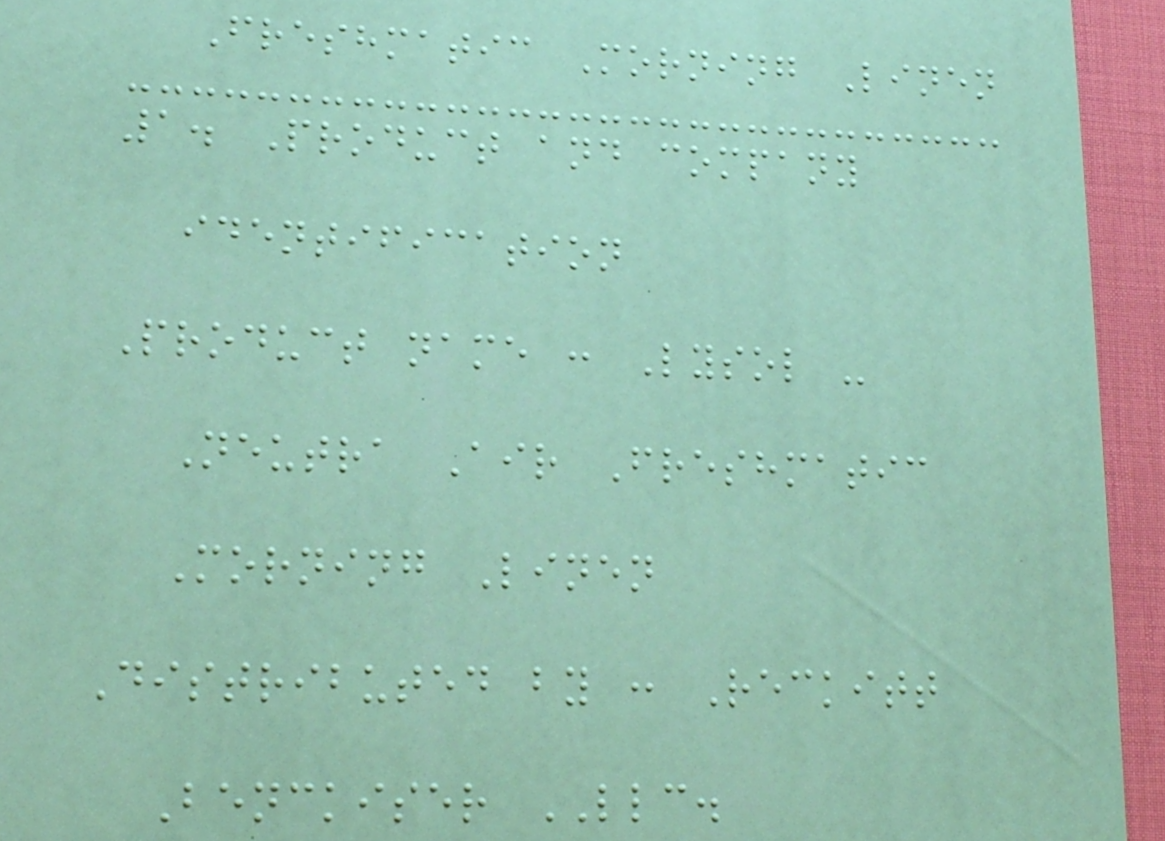Freshmatic Morning Linen
1. Product and company
identification
Product name : Lysol -
Neutra Air Freshmatic
Morning Linen
Distributed by : Reckitt
Benckiser LLC.
